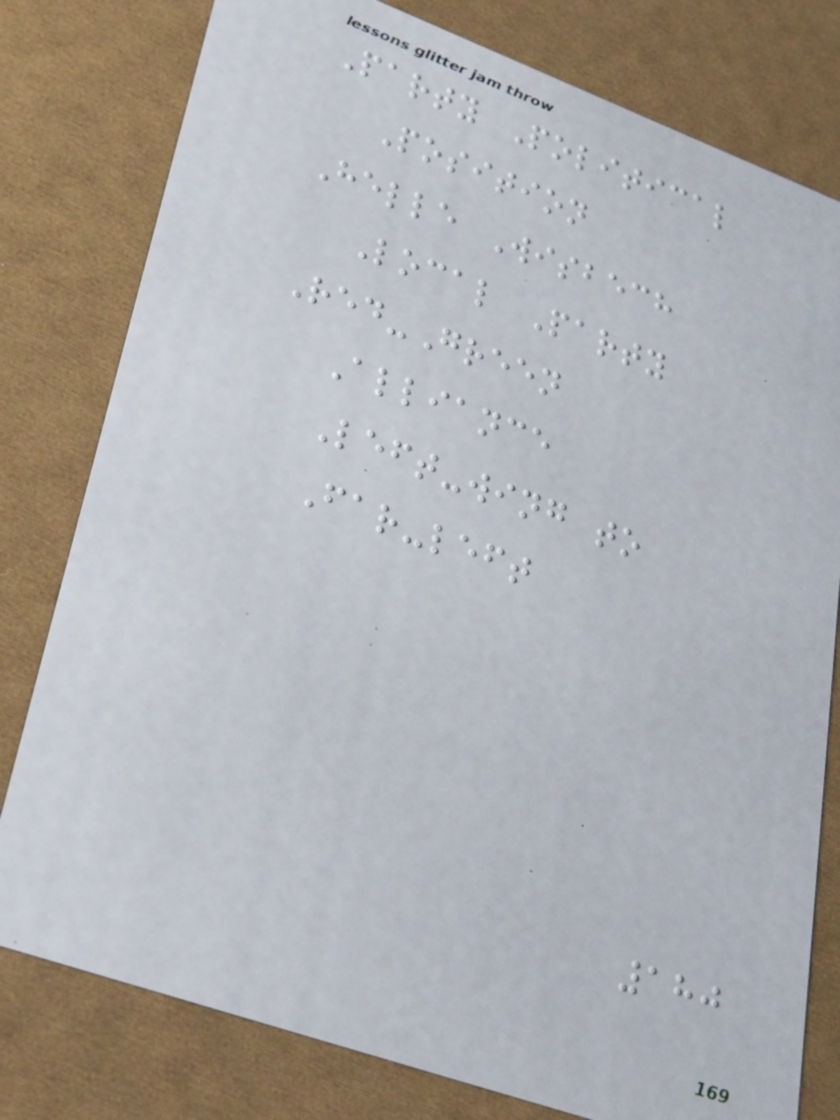Party Political
Position
Helle Wisbech
Local Party
Red-Green
Alliance
Left-wing to
Far-left
180
